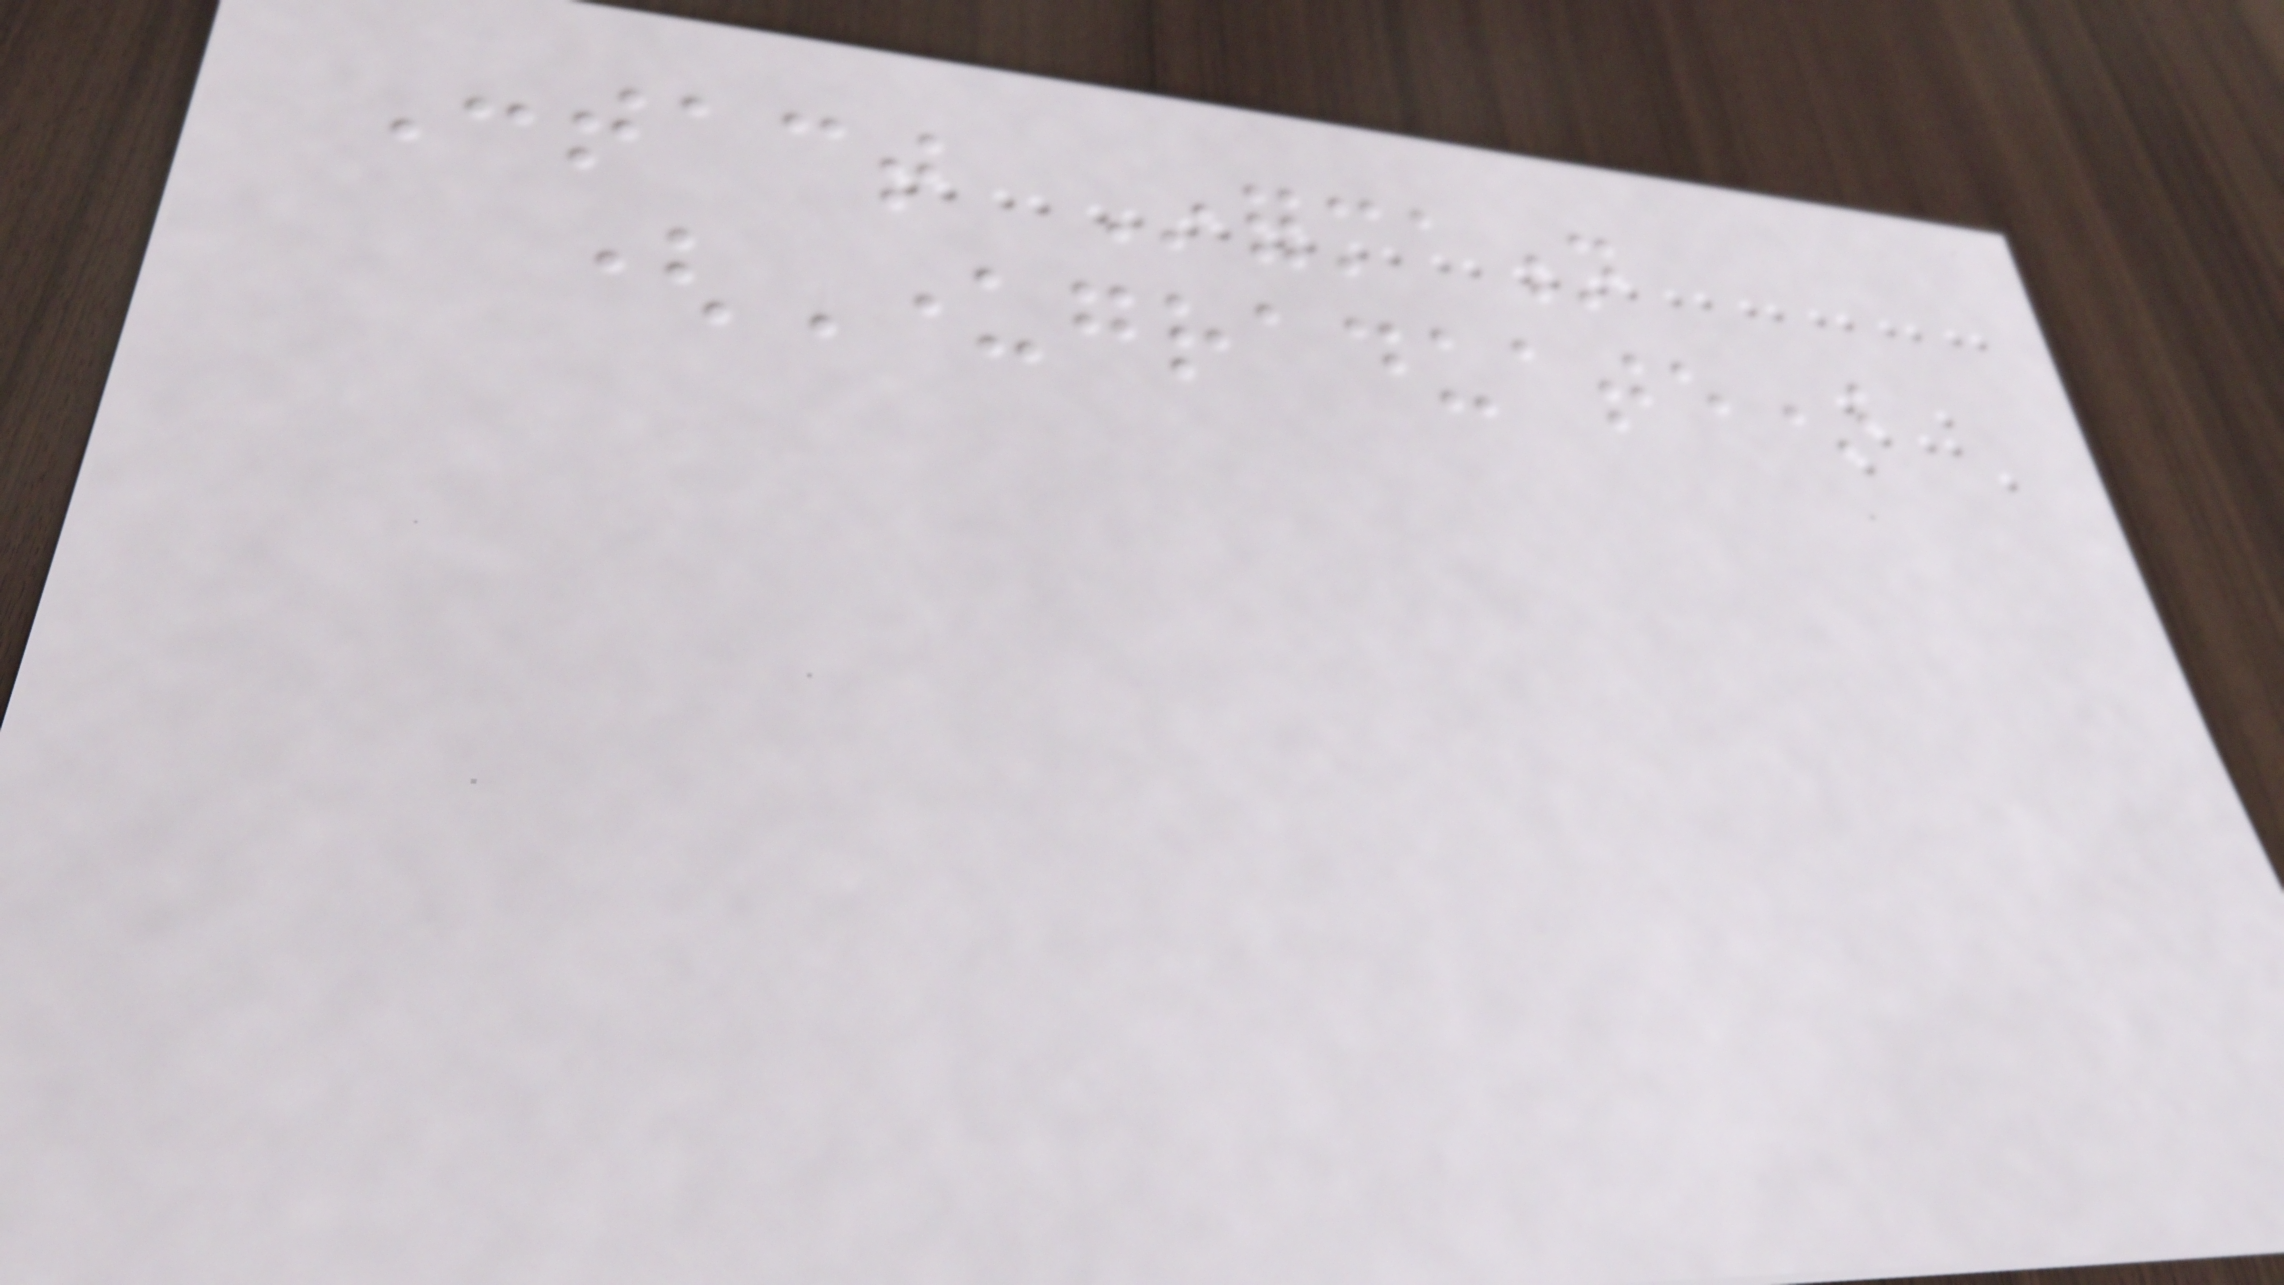Contact Information
(Undergraduate)
